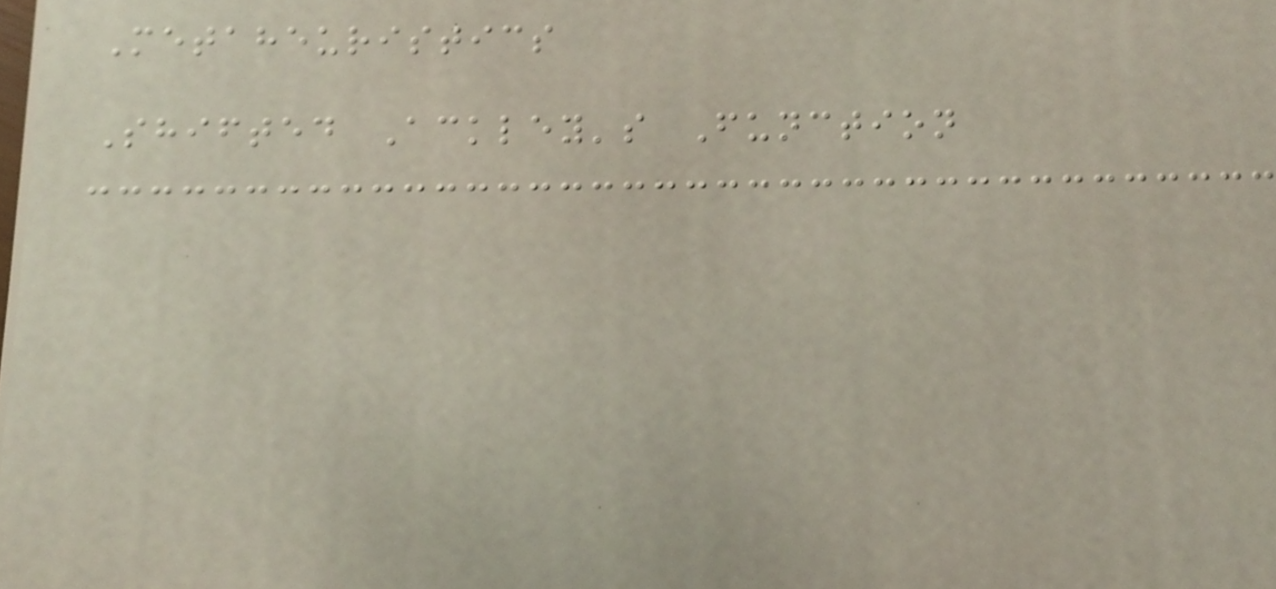Metaheuristics
Shifted Ackley's Function
